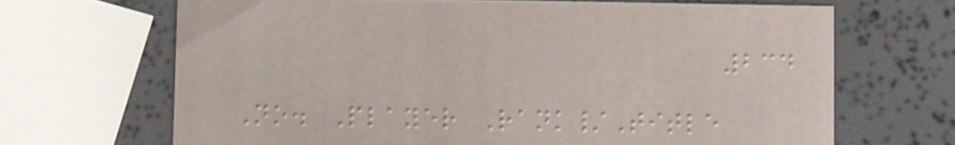234
No. Player Rank/Title
